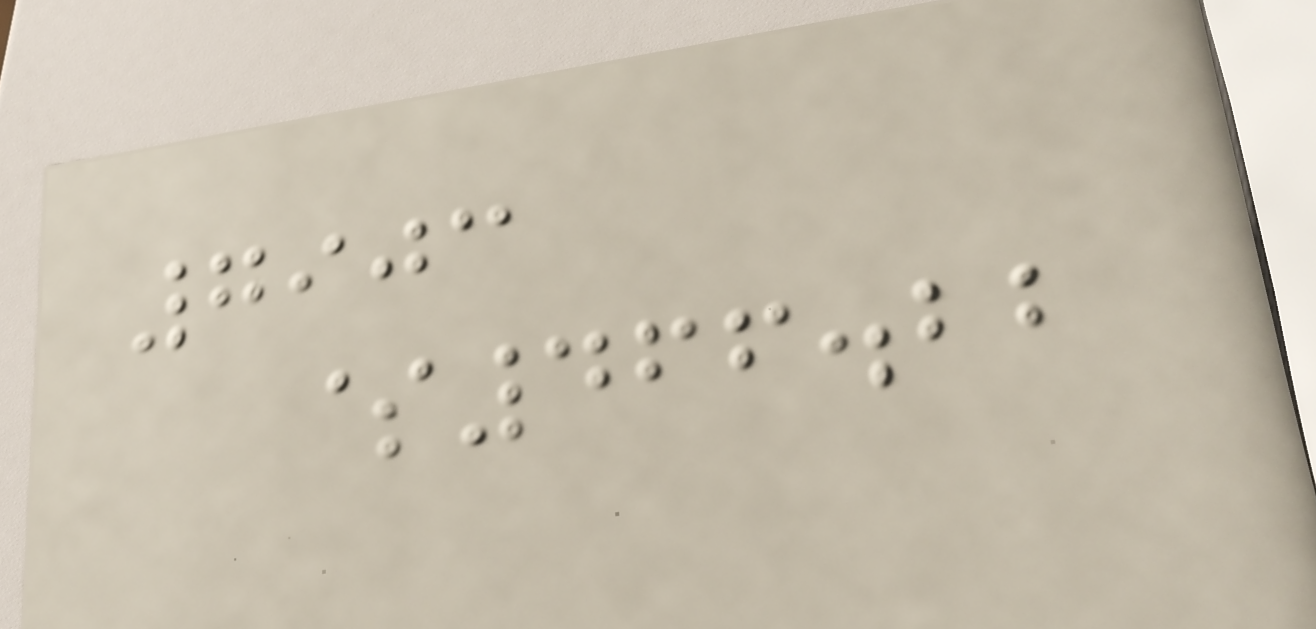7903
$466.22
